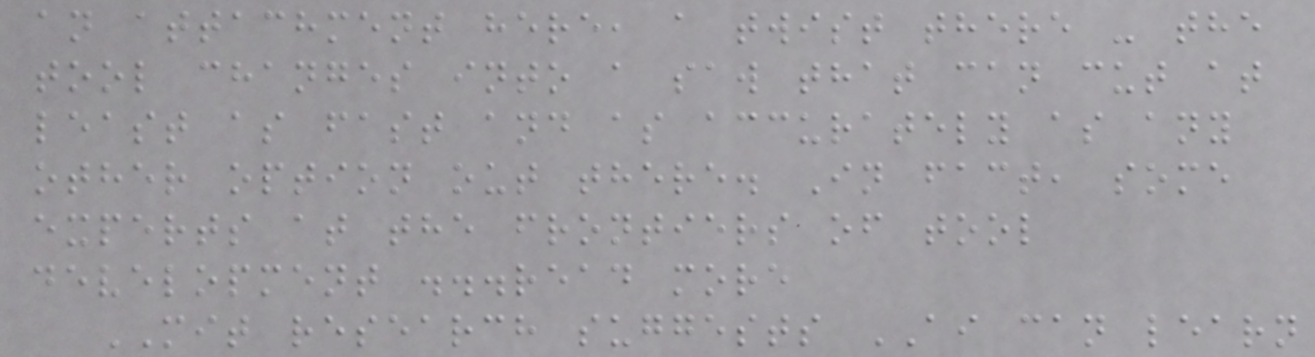an attachment here, a twist there - the
tool changes into a saw that can cut at
least as fast and as accurately as any
other option out there. In fact, some
experts at the frontiers of tool
development ...read more
MIT research suggests AI can learn
